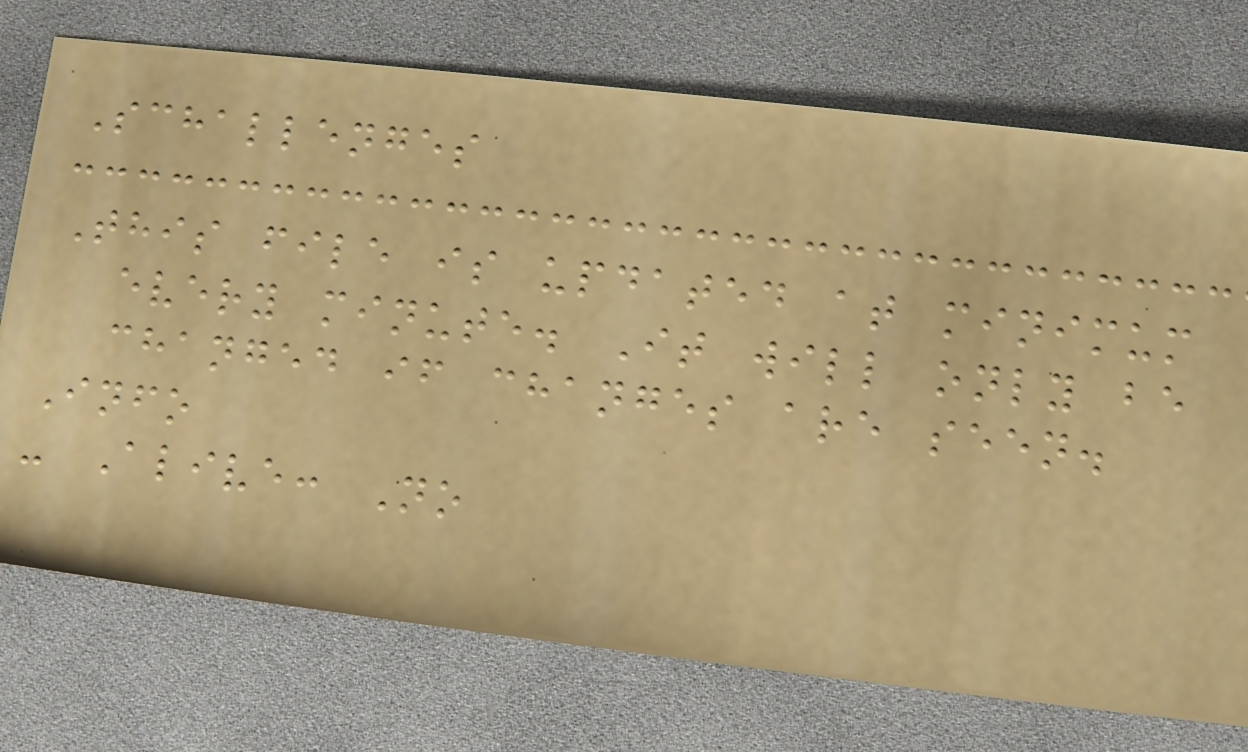Schallenges
This file is updated at minimum
every minute. It will only be
changed if changes are seen.
Info
- Alive: No
